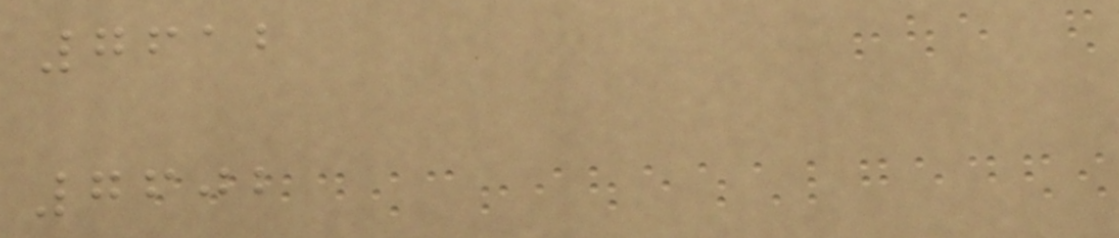7612
7602
